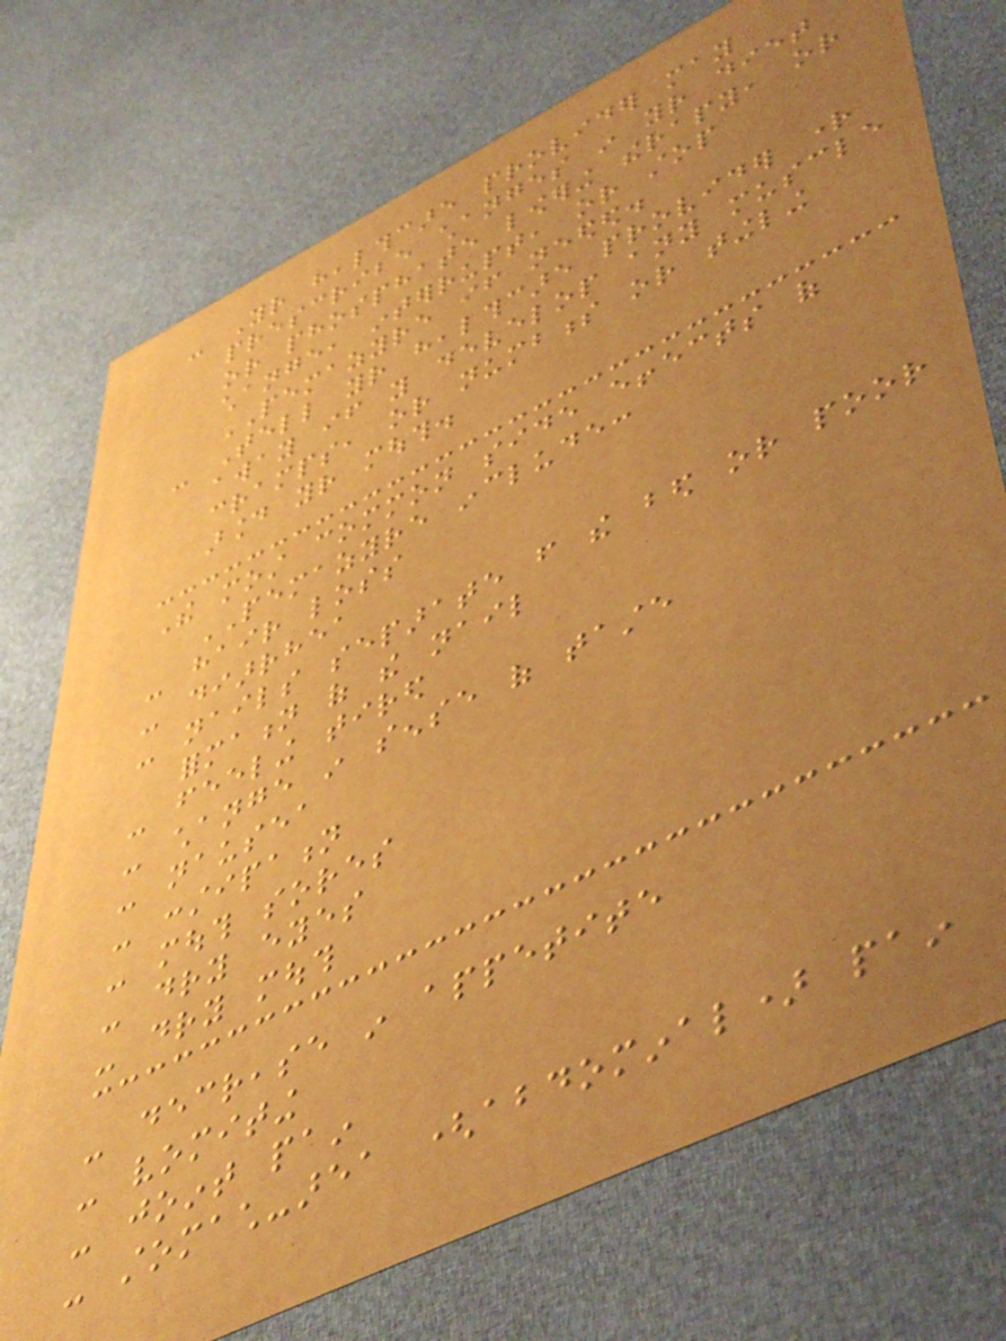- Your healthcare provider may
prescribe changes in your diet
or phosphate lowering therapy, or
change, interrupt, or stop
PEMAZYRE if needed.
- Tell your healthcare provider right
away if you develop any muscle
cramps, or numbness or tingling
around your mouth.
The most common side effects of
PEMAZYRE include:
- hair loss
- diarrhea
- nails separate from the bed or poor
formation of the nail
- feeling tired
- change in sense of taste
- nausea
- constipation
- mouth sores
- dry eyes
- dry mouth
- decrease in appetite
- vomiting
- joint pain
- stomach-area (abdominal) pain
